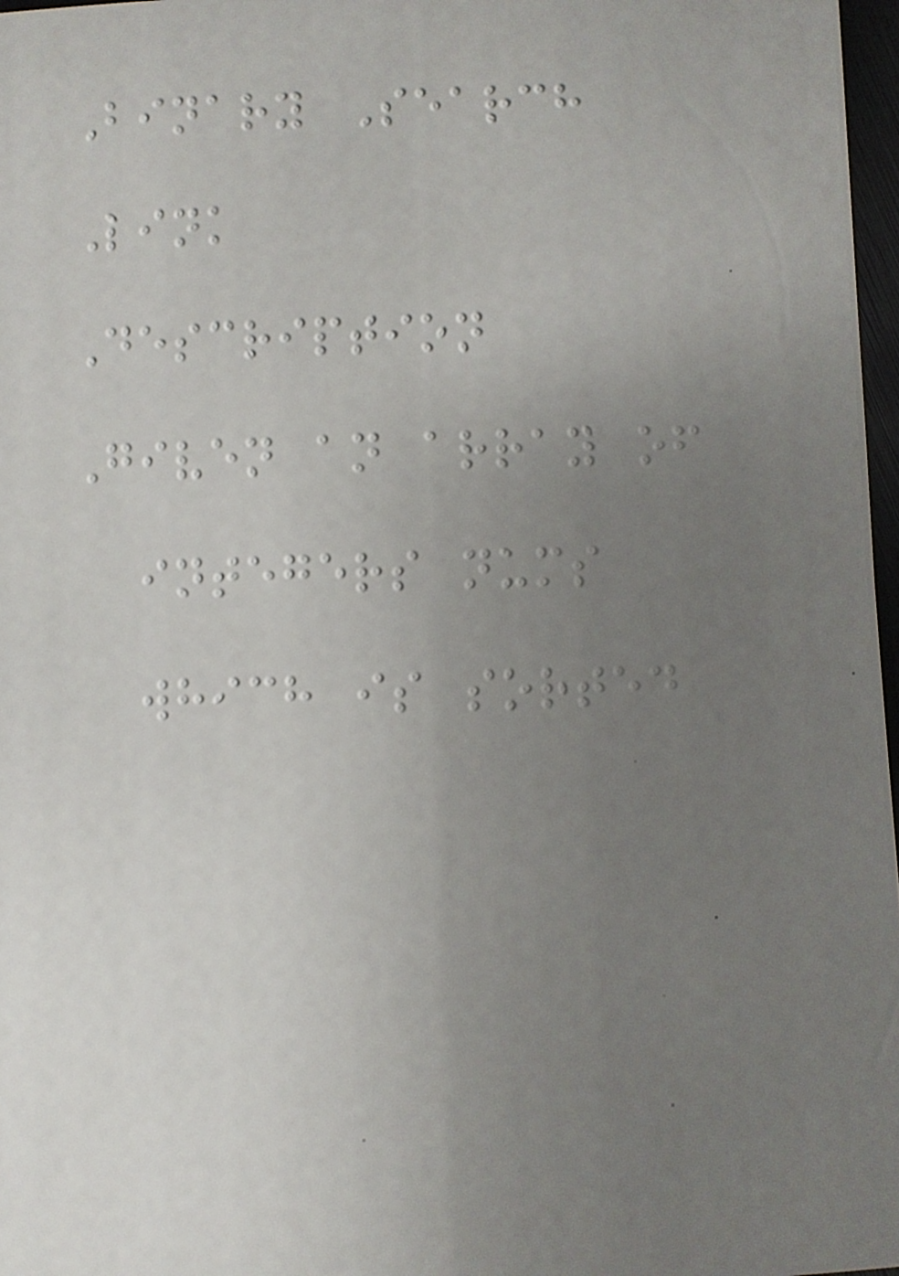Binary Search
Link
Description
Given an array of
integers nums
which is sorted
